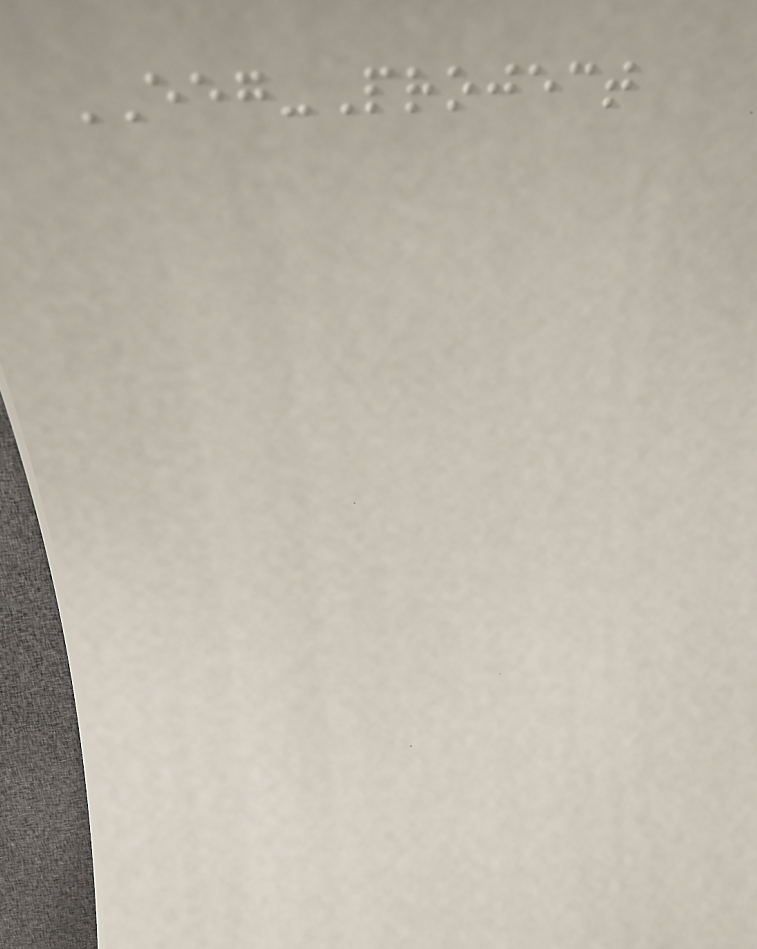EEG-Project
